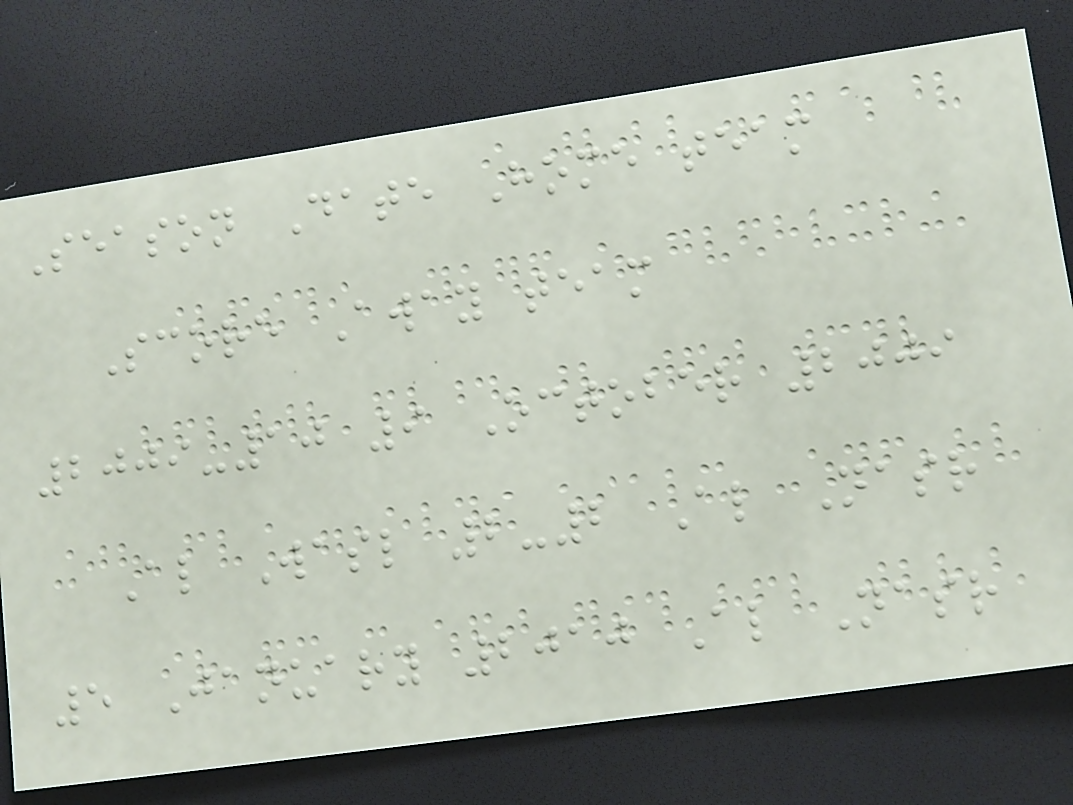Season Date Home team
Score Away team
2009-10 9 October 2009
Al Wasl 2-2 Al Nasr
5 January 2010 Al Nasr
